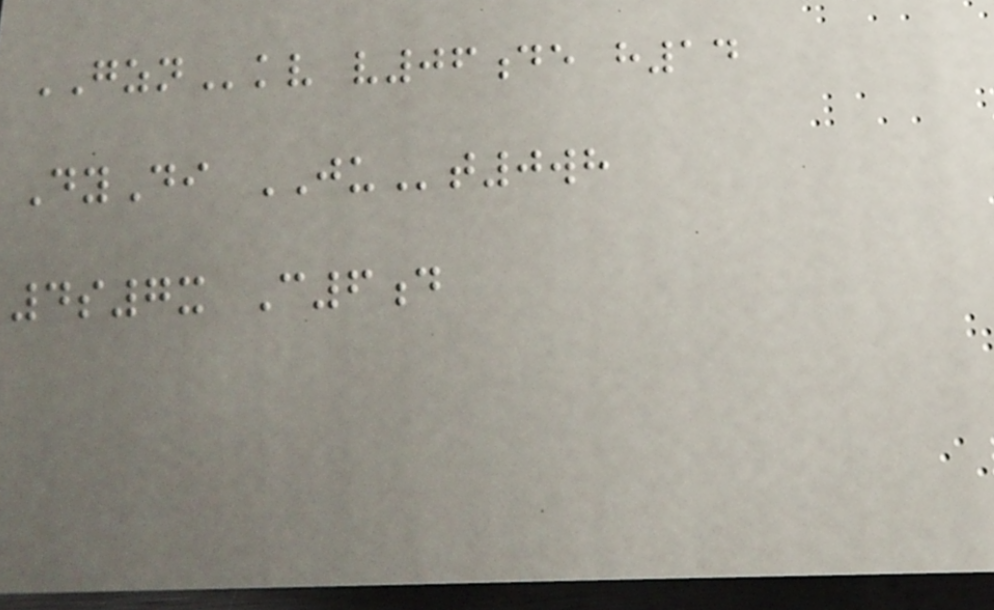GZNkv v06de h14
DyDi JUt0wh
4s7x C6d
